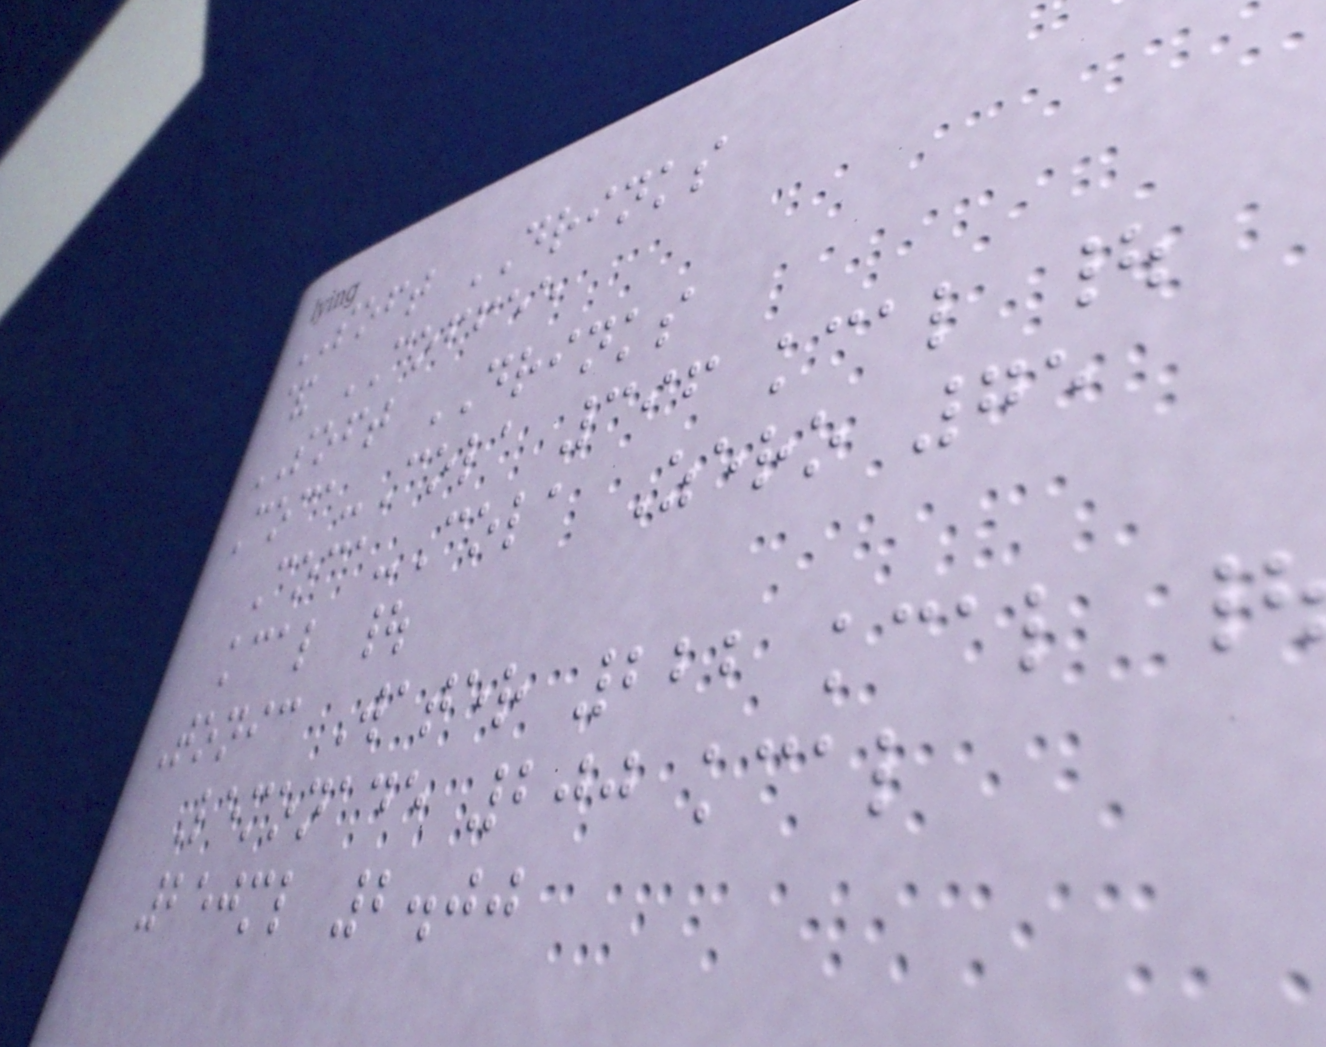SOFT DRINKS
& COFFEE
SOFT DRINKS
Coca-Cola 396 kcal |
Coca-Cola Zero 75
kcal |
Tonic Water 222 kcal |
Lemonade 200 kcal
250ml 2.00
